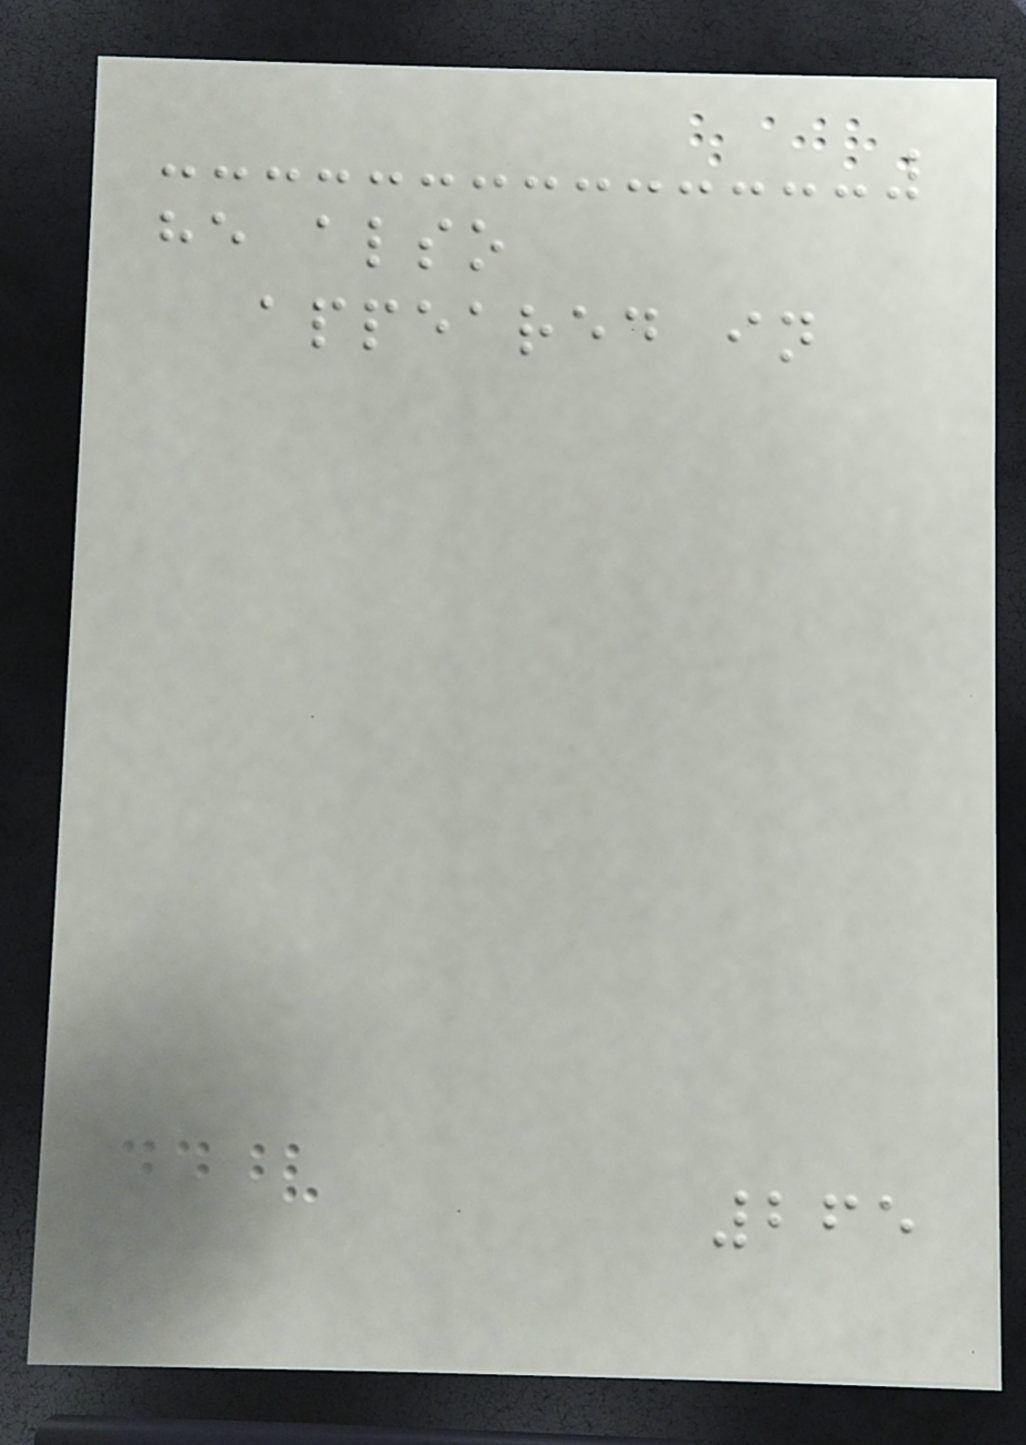he also
appeared in
265
